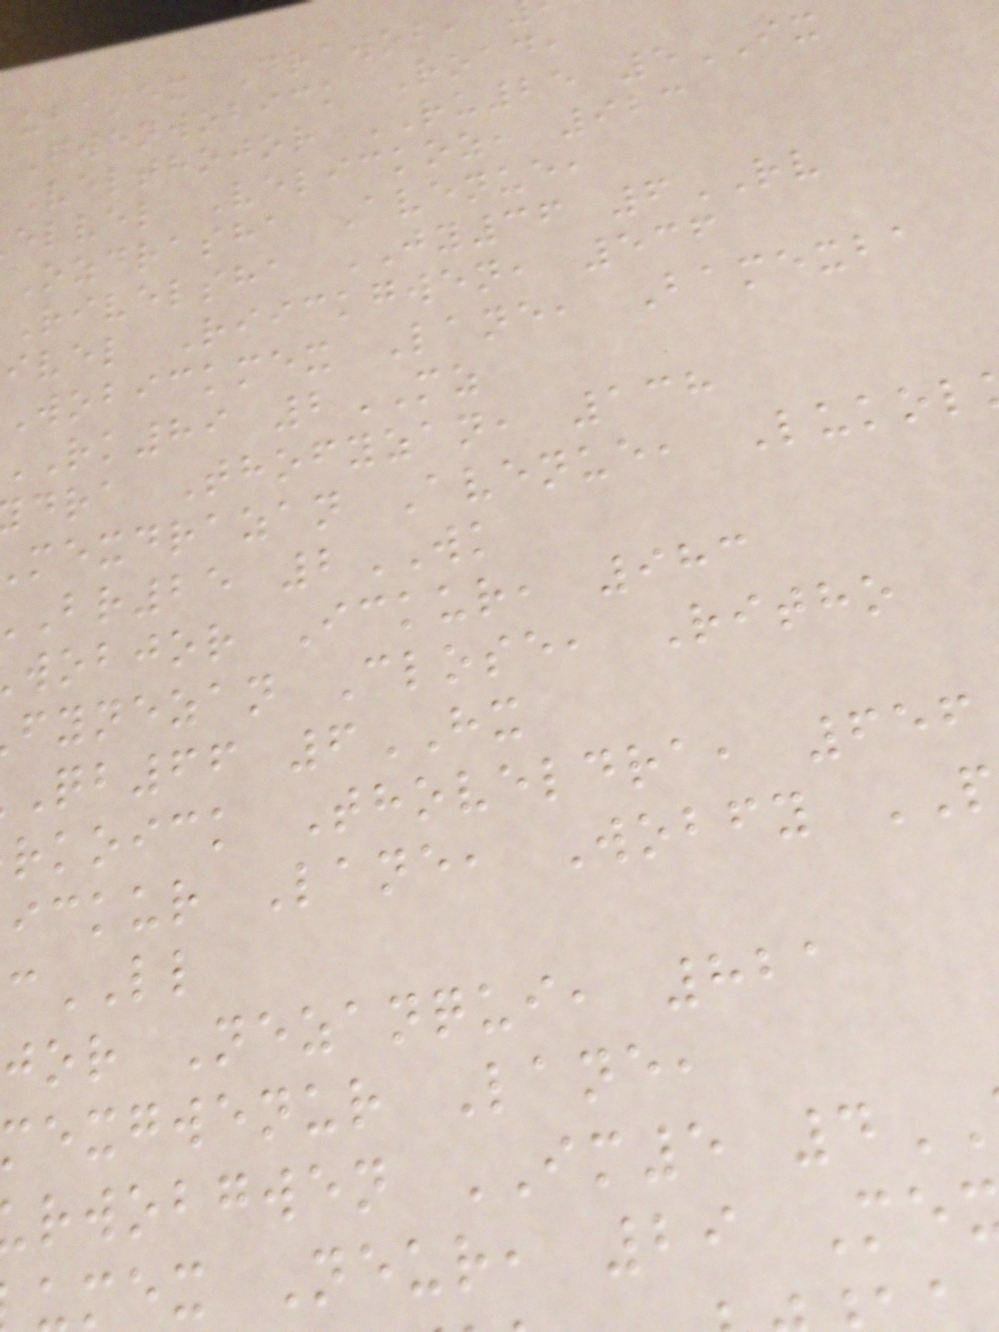ubamex Drawob,
Gwenwobick Road,
Velthojor RU25 5IX
elvel Velickoz, 923
Ozdrasha Avenue,
Rivelsha JY36 6RV
ivel Riickgwen, 536
Wobickmex Lane, Bamexba
rk89 2MZ
dra Thofyzan, 138
mexdrazan Avenue, Lukol
br25 2WK
wobjor Ickur, 983
fynezan Close, Ritho
qb66 6HX
rkoick Thoveldra, 656
ickur Lane, Wobfy
LL
jor Nezanqui, 821
exgwenur Lane,
rwobgwen IM5 4
mex Neur, 29 Me
